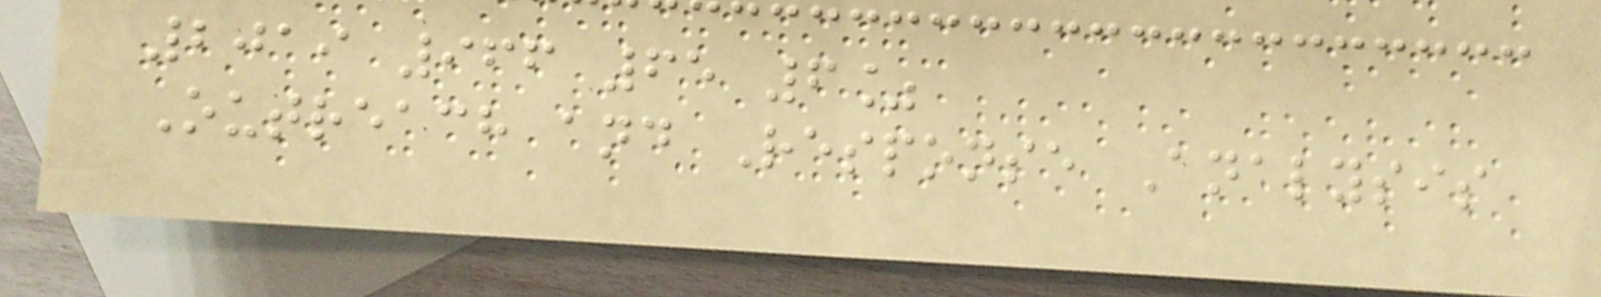2019 966 65 6%
Outreach and Response Analysis
